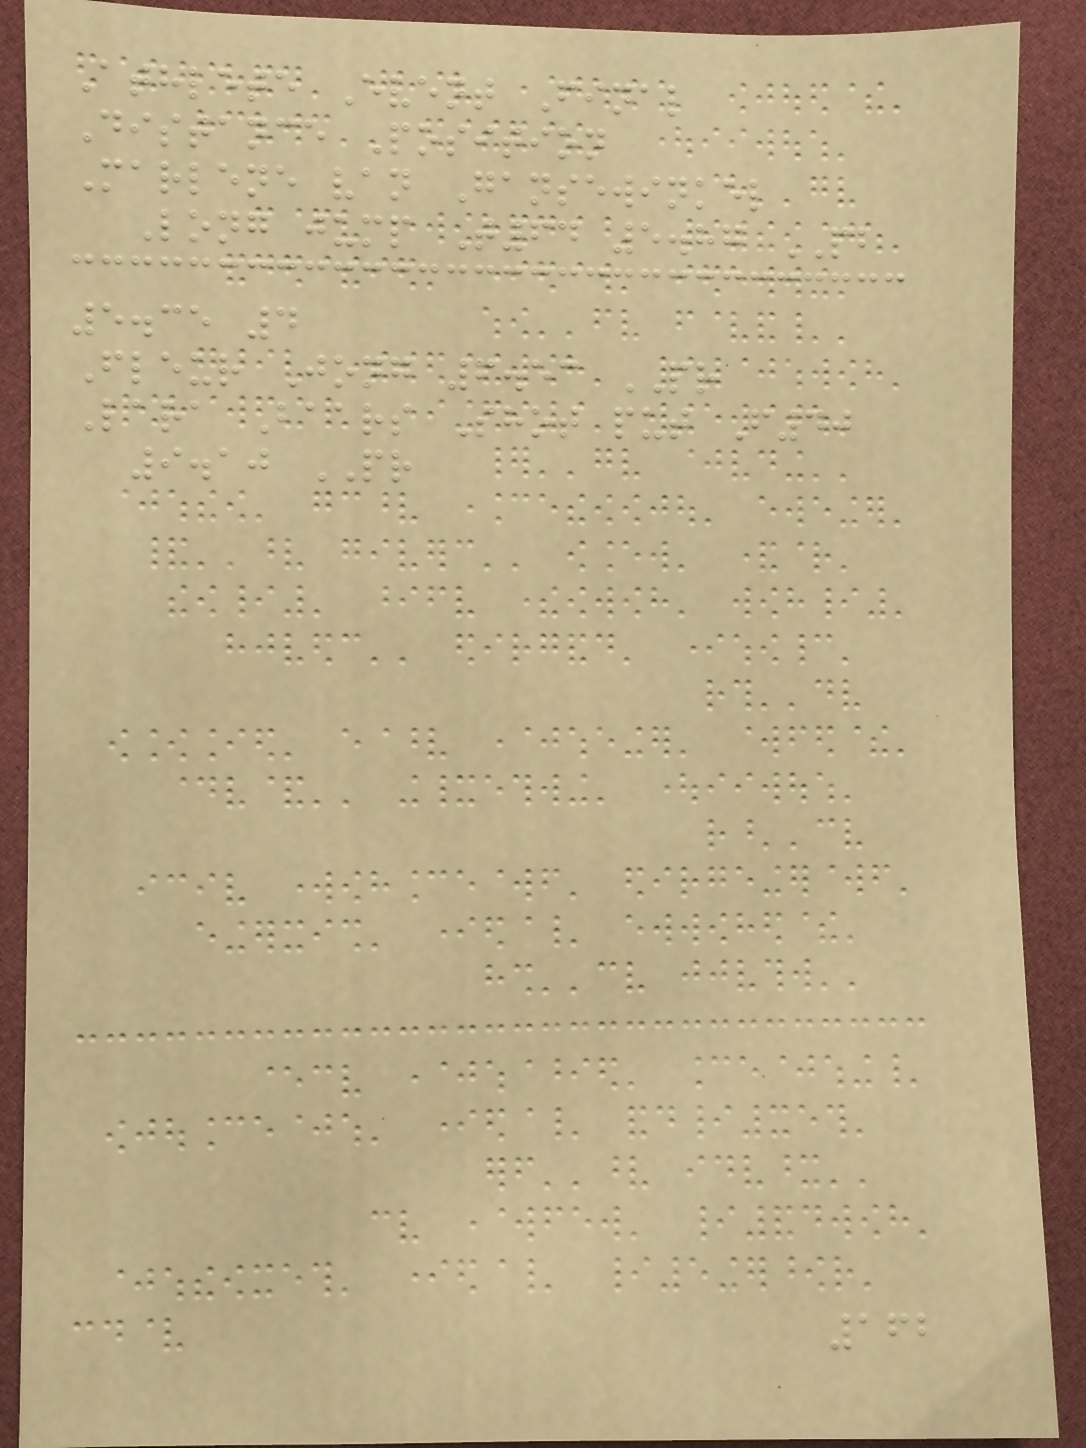Athlete Event Final
Distance Position
Marlene van Gansewinkel
Long jump T64 5.87 PB
5.35 4
Fleur Jong 6.53 PR
Lara Baars Shot put F40
9.10 PR
162
